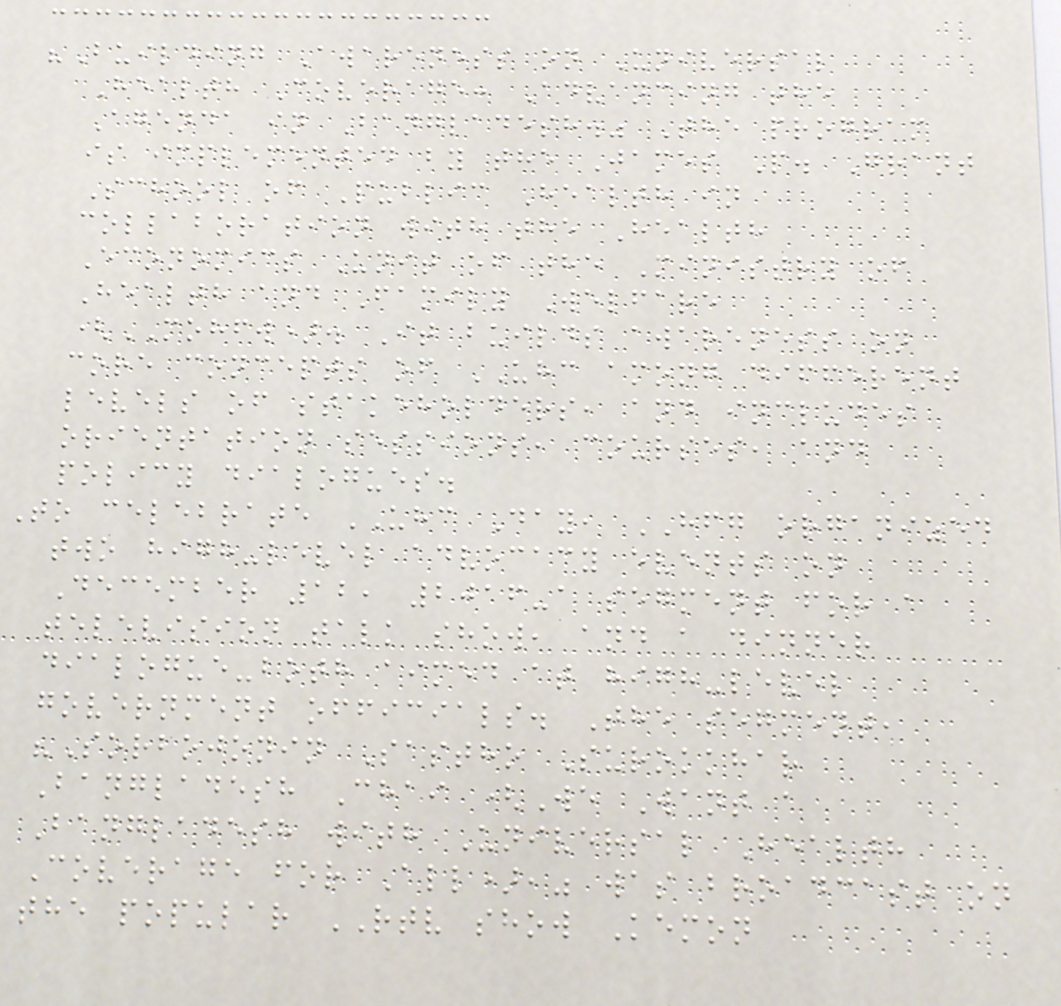"Building Awareness on Universal
Health Coverage: Advancing the
Agenda in Bangladesh." The program
is implemented by the James P. Grant
School of Public Health in
collaboration with the Health
Economics Unit of the Ministry of
Health and Family Welfare
(MOHFW). It builds awareness on
core concepts of UHC among different
levels of stakeholders, and includes
orientation sessions, courses, and
policy dialogues.
To celebrate UHC Day, HFG organized
two high-level advocacy events on
December 12, 2016-a segment for a
television talk show, and a dinner
dialogue-both aimed at high-level
government officials. The segment,
"Sorbojonin Sastho Surokkhar
Bangladesh Chai (We Want a
Bangladesh with Universal Health
Coverage for All)," was broadcast on
the popular RTV show Kemon
